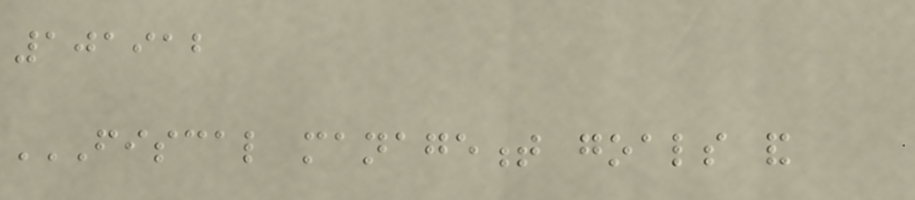101912
FISCAL MANAGEMENT GOALS AND
